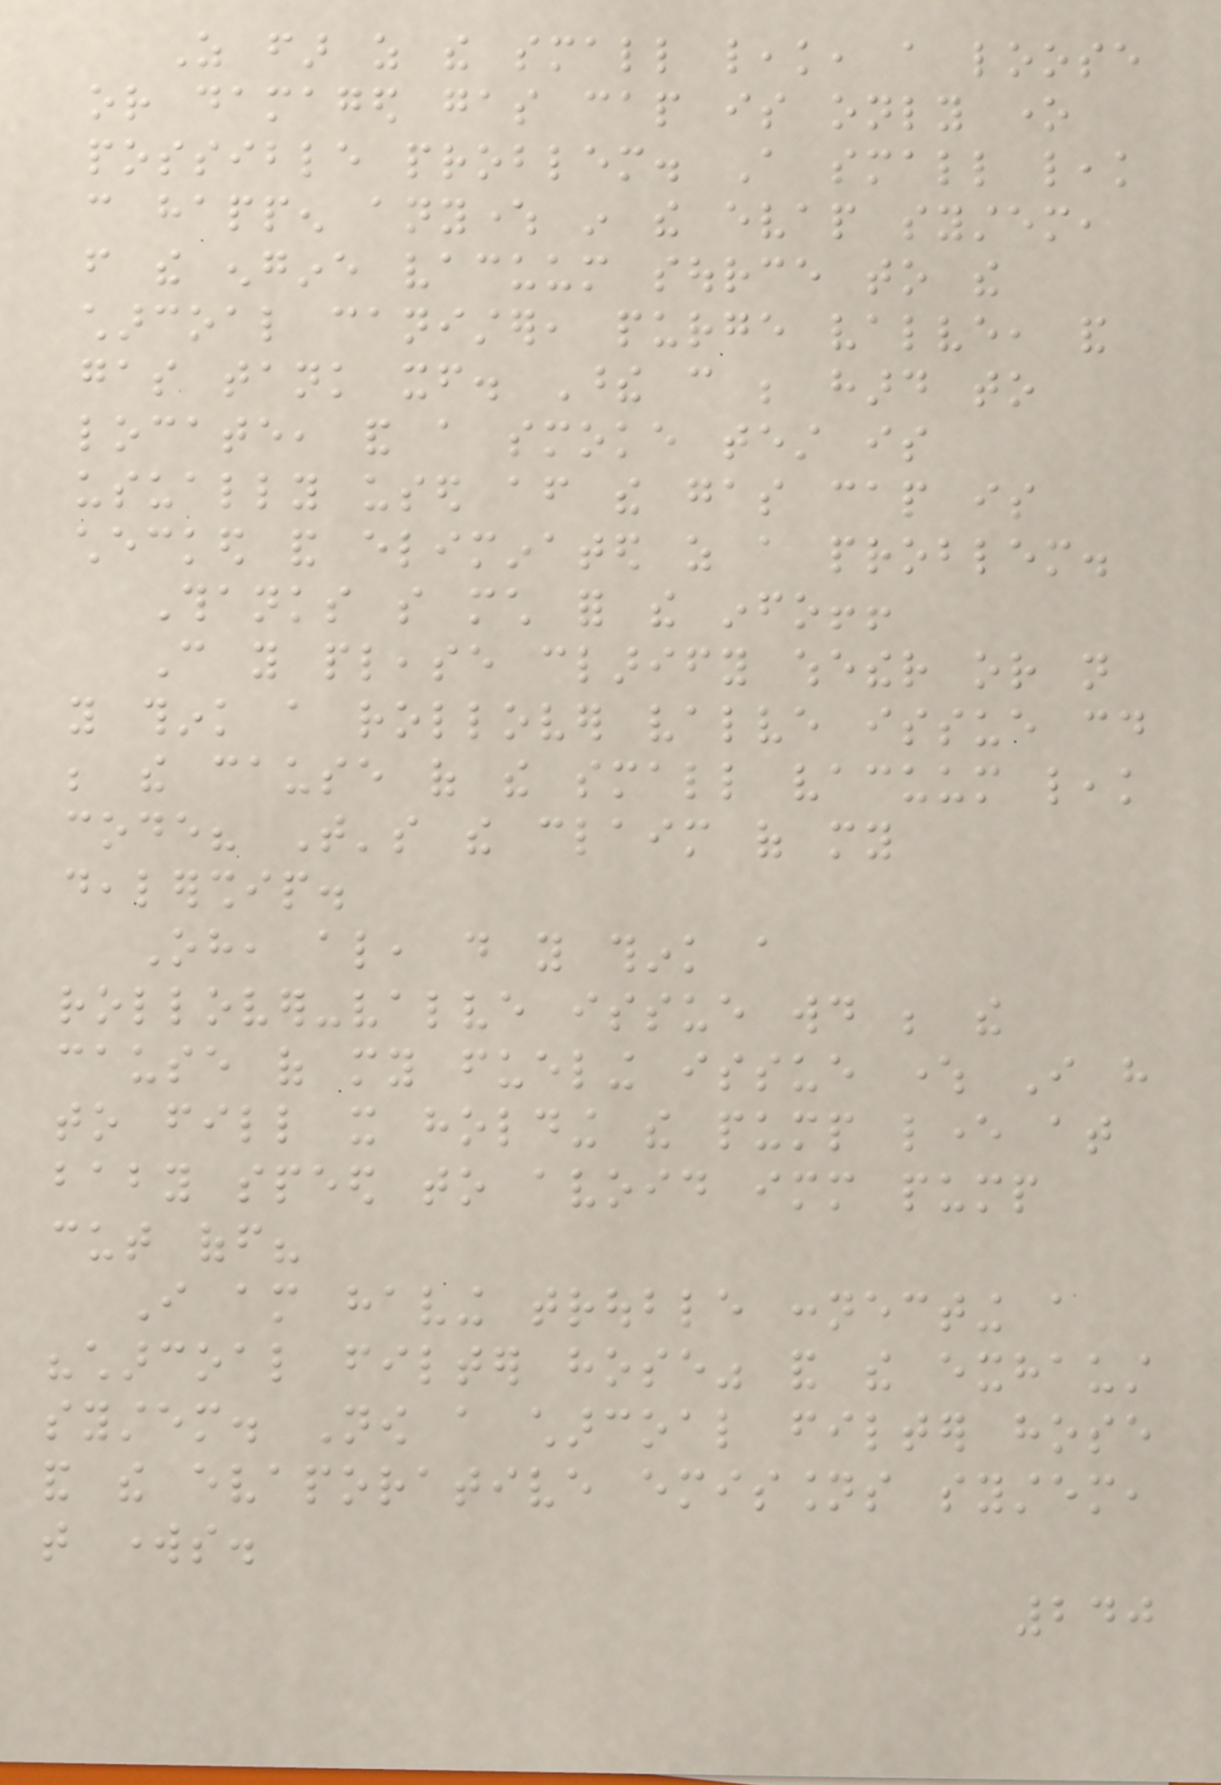As far as the small leak, a loose
or damaged gas cap is only one
possible problem. A small leak
can happen anywhere in the evap system,
from the engine vacuum source to the
charcoal canister, purge valve, and
gas tank itself. These can be hard to
locate, and a smoke test is
usually used after the gas cap is
checked and eliminated as a problem.
Thanks so much for the info!!
Can you please clarify whether or not
you think a rollover valve issue could
be the cause of the small vacuum leak
code? That's the claim of my
dealership.
Oh, also, do you think a
rollover-valve issue would be the
cause of my fueling issue where I have
to fill it holding the pump lever at
baby speed to avoid immediate pump
cut off?
I am having trouble connecting a
"charcoal filter hose" and the exhaust
system. Now a charcoal filter hose
and the evaporative emissions system,
that works.
240
